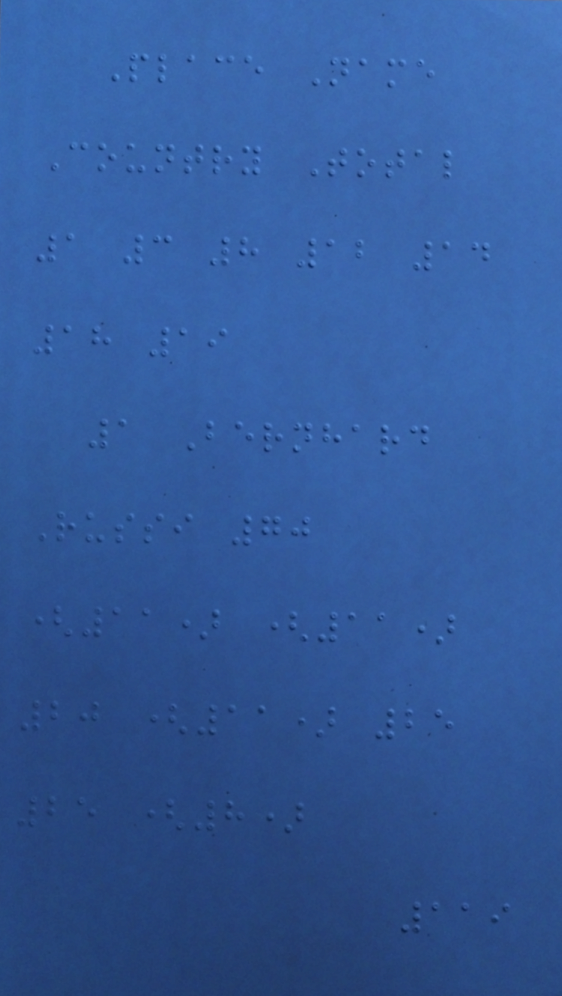Place Name
Country Total
1 3 8 12 14
18 19
1 Bernhard
Russi 70
(11) (11)
20 (11) 25
25 (8)
119
